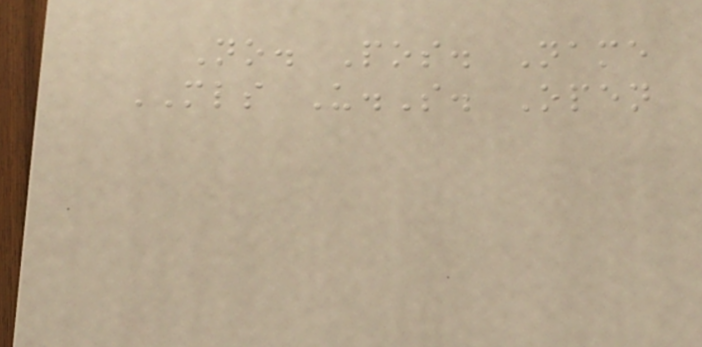No. Pos. Name
MLS U.S. Open
